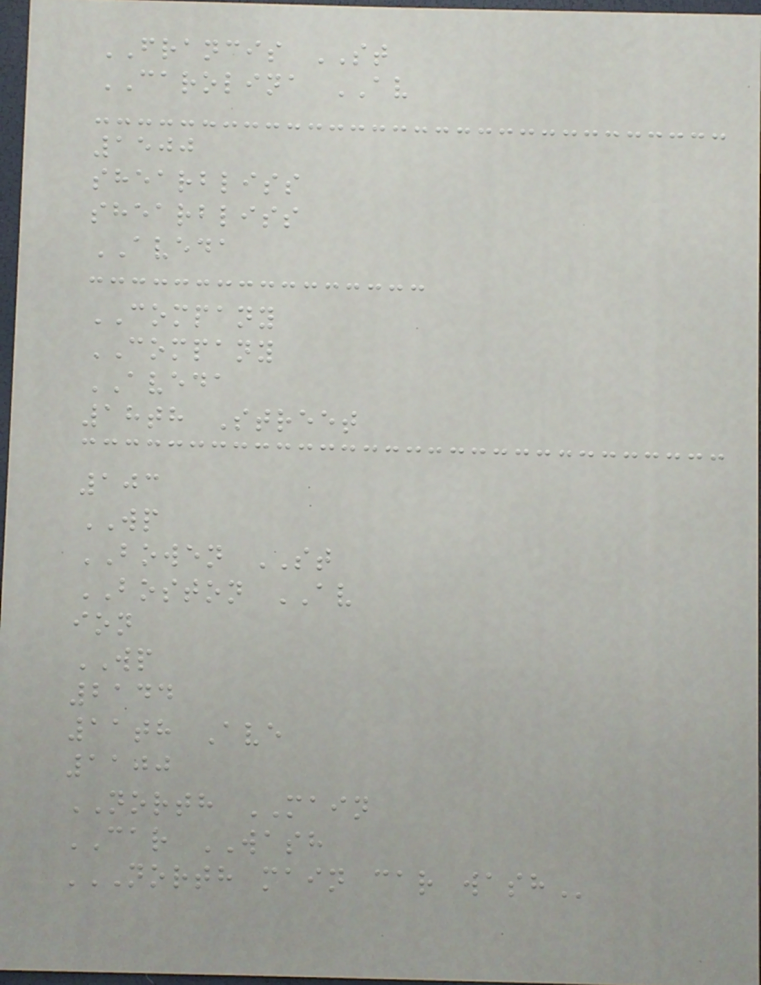FRANCIS ST
CAROLINA AV
1500
shearbliss
shearbliss
AVEDA
COMPANY
COMPANY
AVEDA
18th Street
103
WP
BOWEN ST
BOSTON AV
ion
WP
2144
11th Ave
1100
NORTH MAIN
CAR WASH
NORTH MAIN CAR WASH
